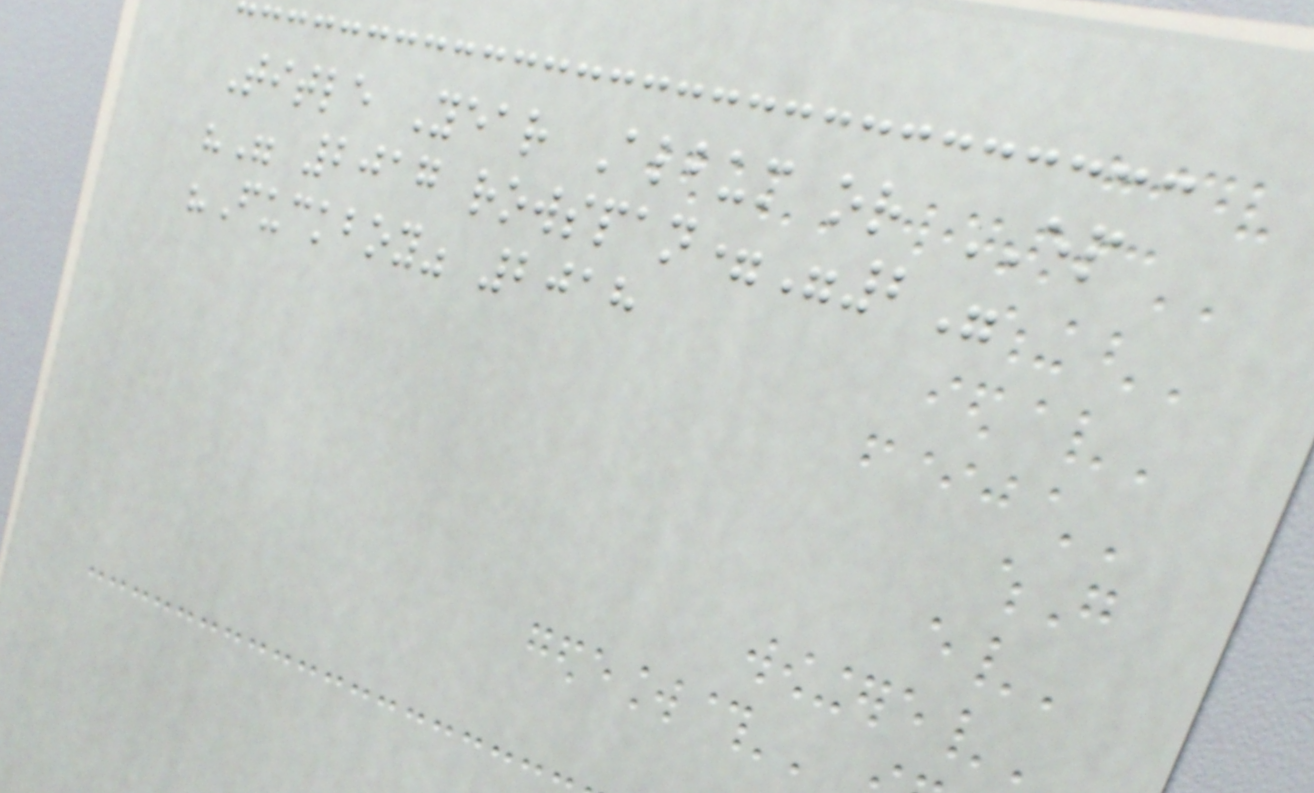Title Year Album or EP
"" 2017 rowspan="2"
"Fuckboy" 2018
